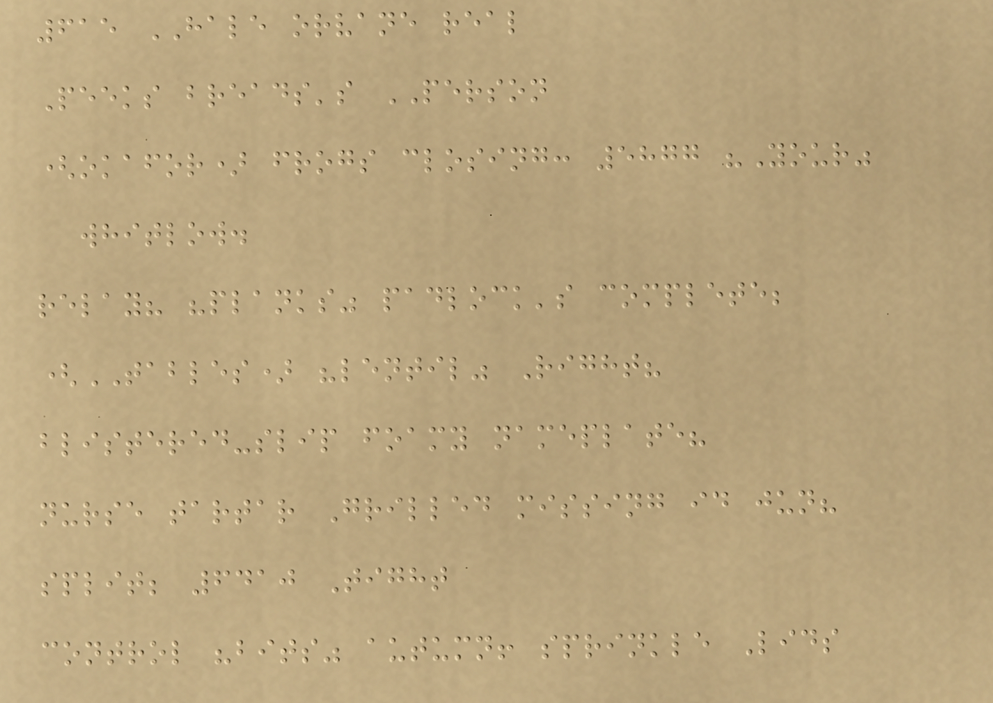615 HALE orvane real
Peeks breads's PERSON
(okafor) frogs closing: 5877 "Your"
whitlow.
relay? "planks" padlock's complete;
(TABLES) "lentil" Right?
blistered-slip foamy nameplate?
nurse tartar Grilled missing id jun?
split; 6410 Tight
control "bits" autumn! sprinkle Lids
